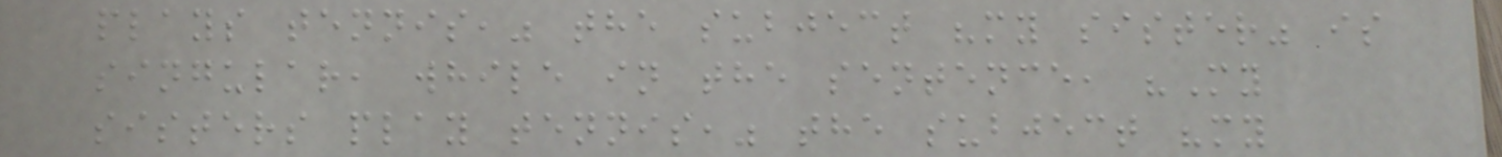plays tennis," the subject "my sister" is
singular, while in the sentence, "My
sisters play tennis," the subject "my
